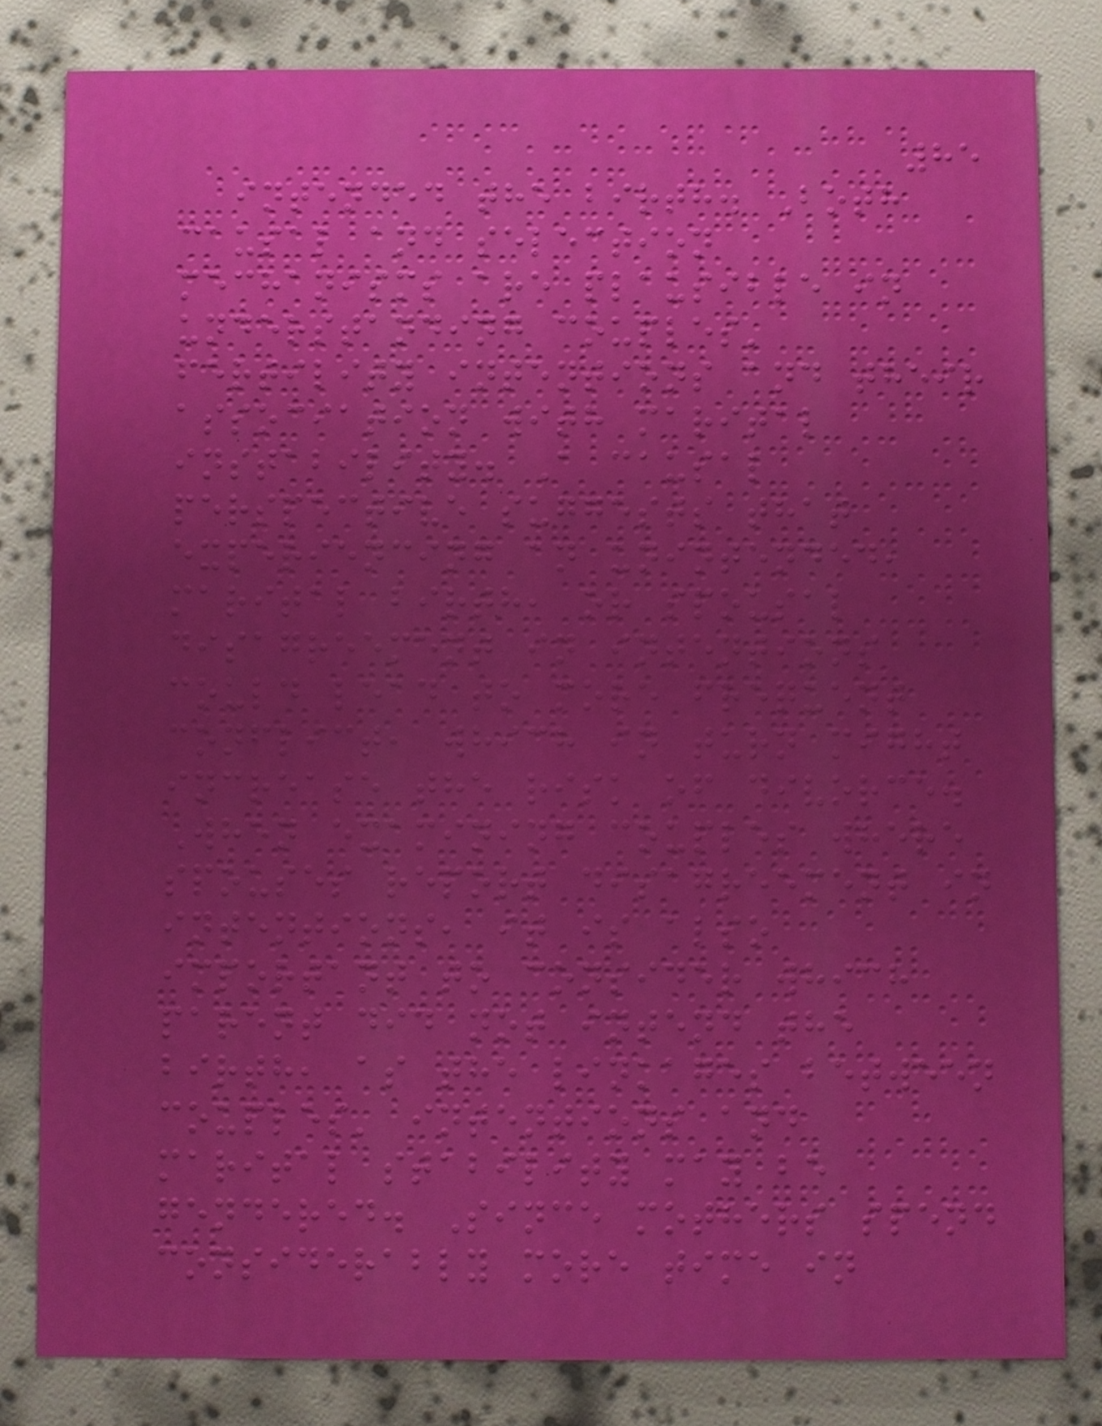85
intended the birth. Both
causal and selection
mechanisms are plausible in
understanding couples'
fertility intentions and their
association with marital
instability. A causal
perspective suggests that
experiencing an unintended,
marital birth, or spousal
disagreement in intentions
could lead to more frequent
conflict, which in turn might
increase the risk of divorce.
When examining couples where
spouses report disagreement in
intentions, it is also
important to consider which
parent did not intend the
birth, as the linkages between
couples' intentions and
marital stability may be
gendered. Since mothers spend
considerably more time in
